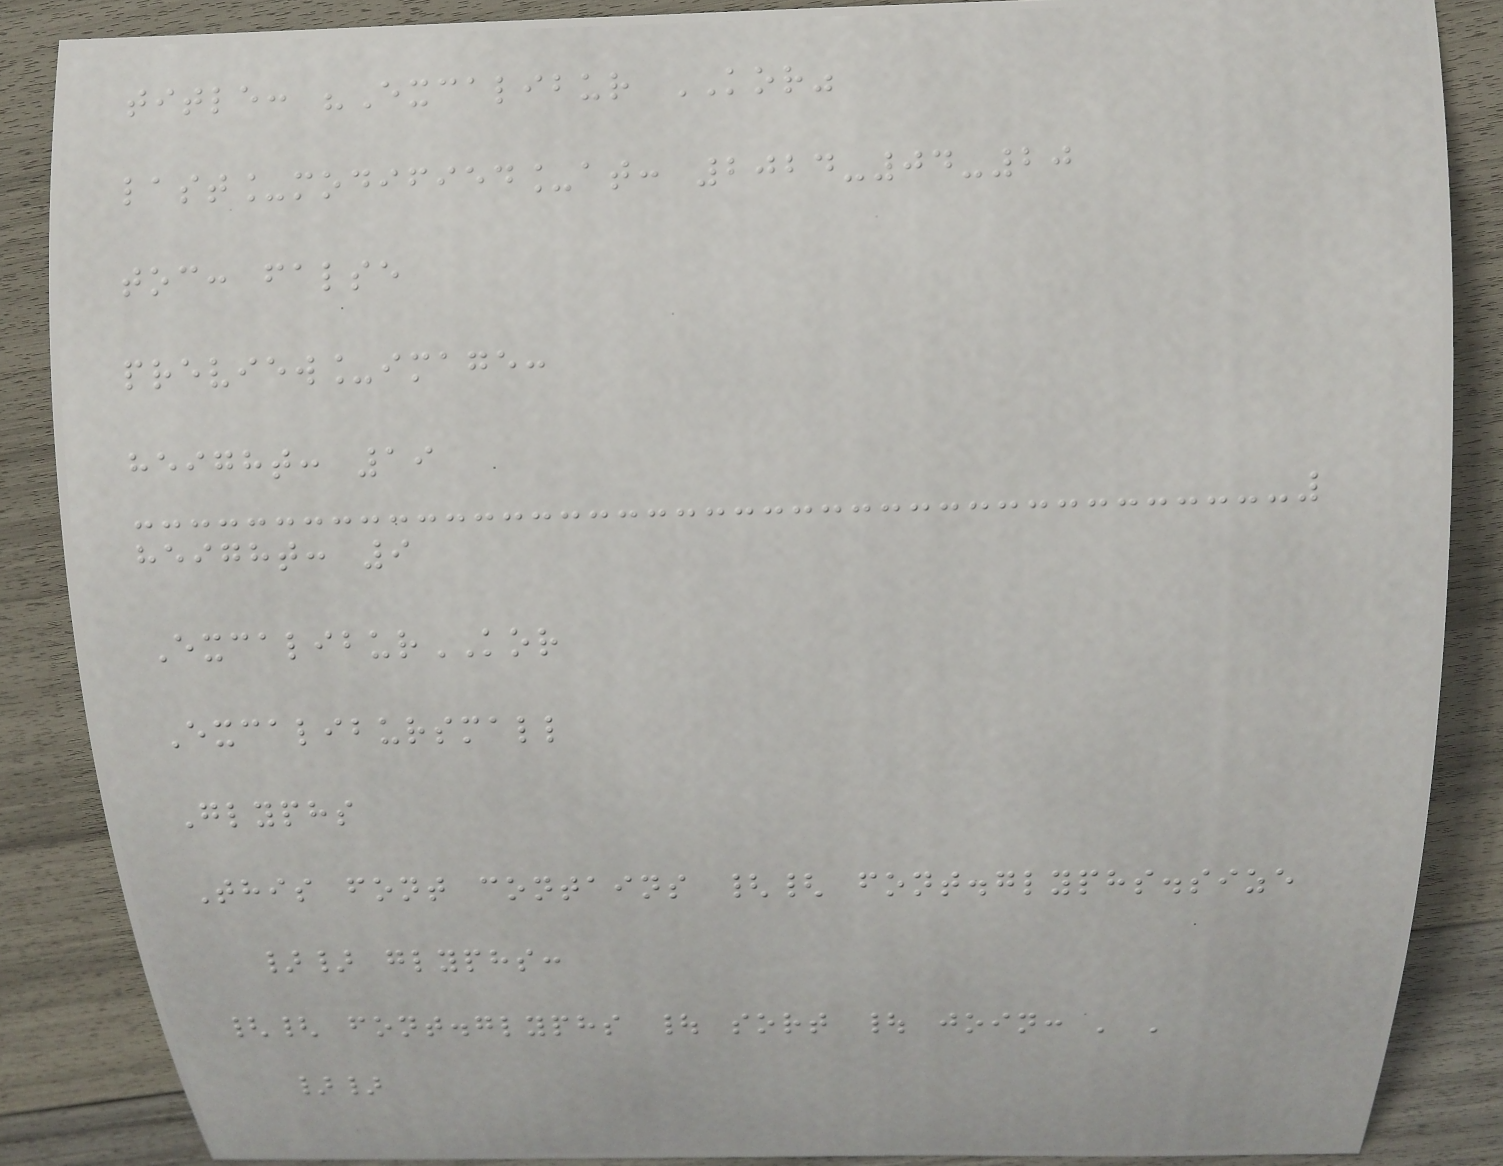title: "Excalibur KOR"
last_modified_at: 2024-04-20
toc: false
preview_image:
height: 19
height: 9
ExcaliburKOR
Excalibursmall
Glyphs
This font contains {{ font.glyphs.size
}} glyphs:
{{ font.glyphs | sort | join: ' '
}}
